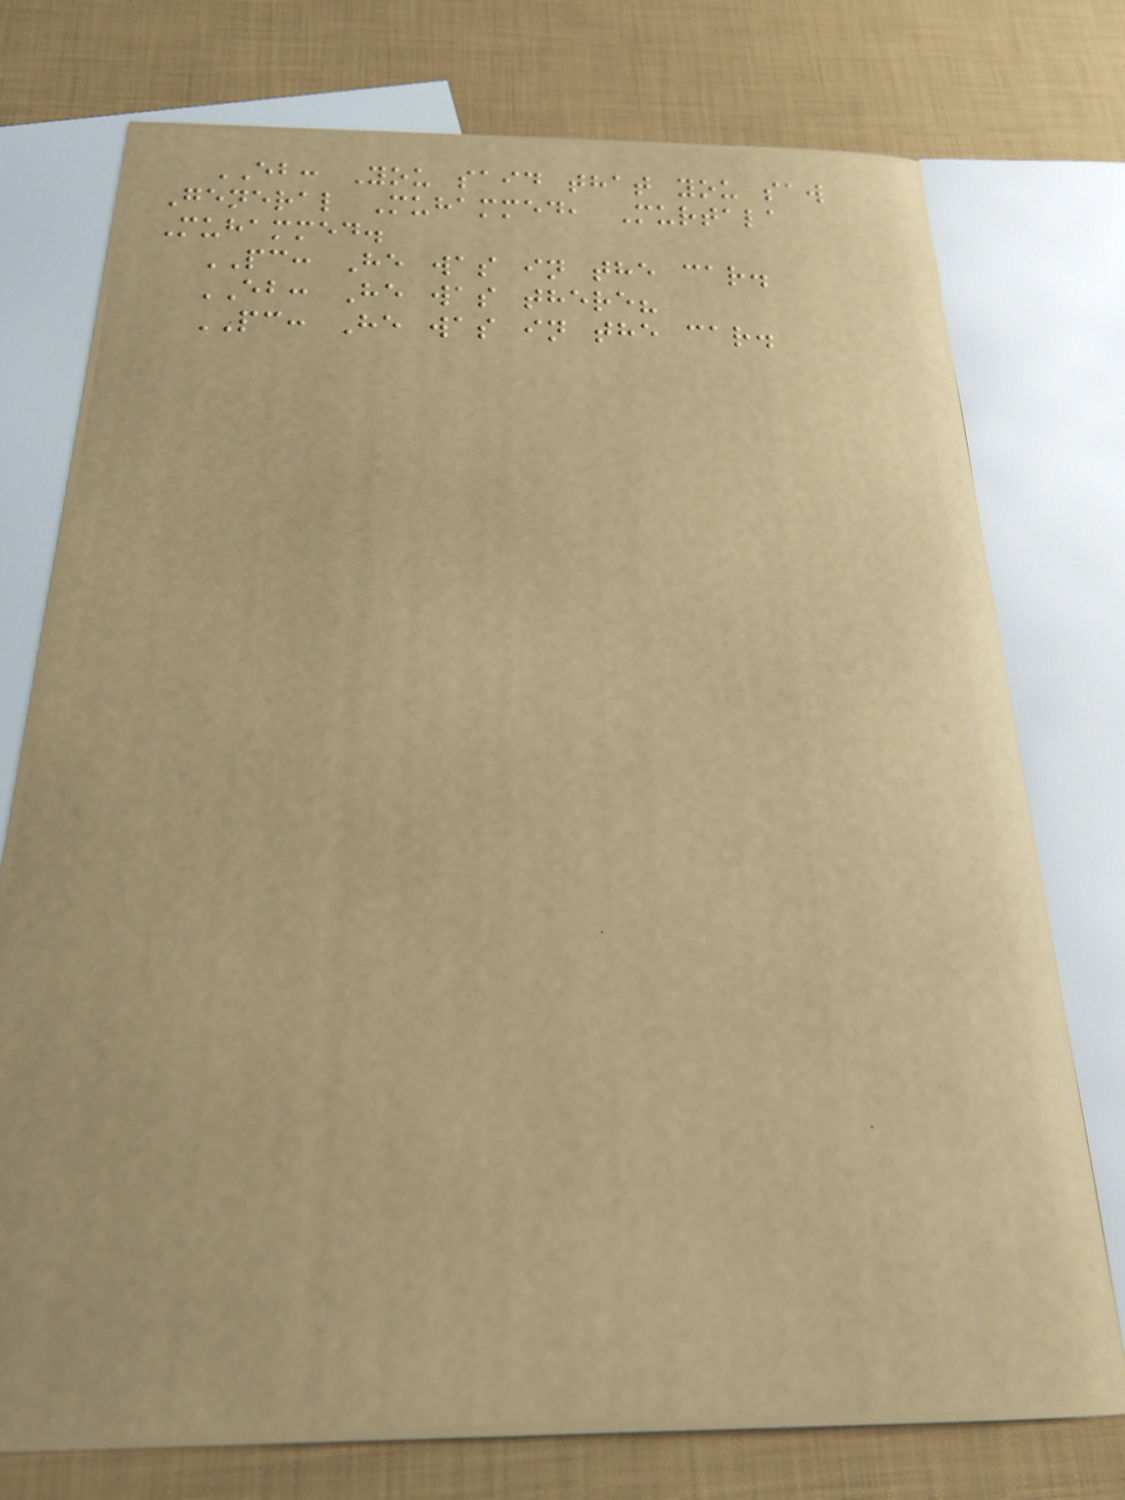EB: You said that you saw
General Muhammed, Murtala
Muhammed.
PC: He was in the car.
EB: He was there?
PC: He was in the car.
